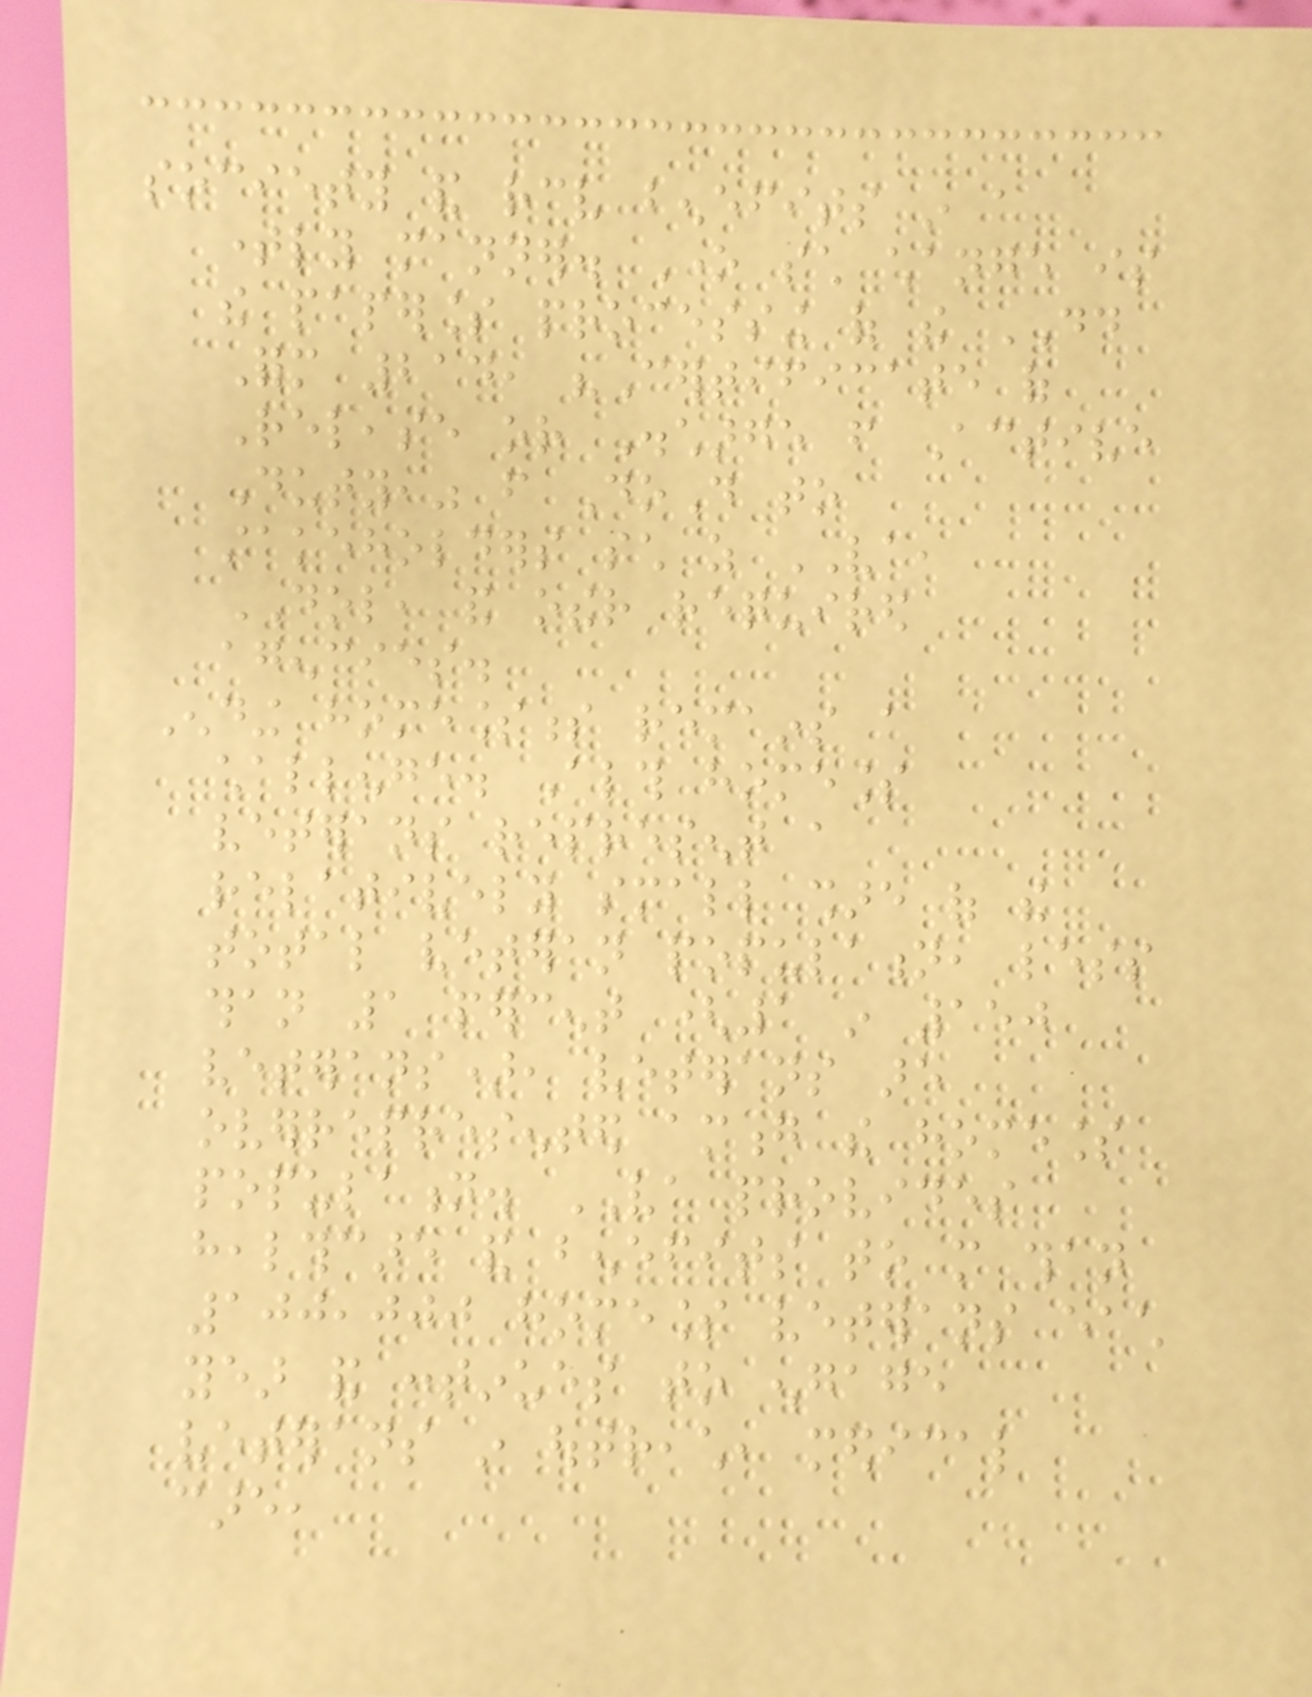society and receive benefits in a
timely manner. One such change is
the paperless processing of the DD
Form 214, "Certificate of
Release or Discharge from Active
Duty," from DoD to
stakeholders such as VA,
DOL, and other required
agencies.
Ending homelessness remains a
challenge. Although homeless
veterans represent a
relatively small share of the
total veteran population, less
than 1 percent (1 in 150
veterans), veterans are
overrepresented among the homeless
population. VA provides
healthcare and benefits to more than
100,000 homeless veterans each
year and continues to engage
veterans in outreach, medical
care,
